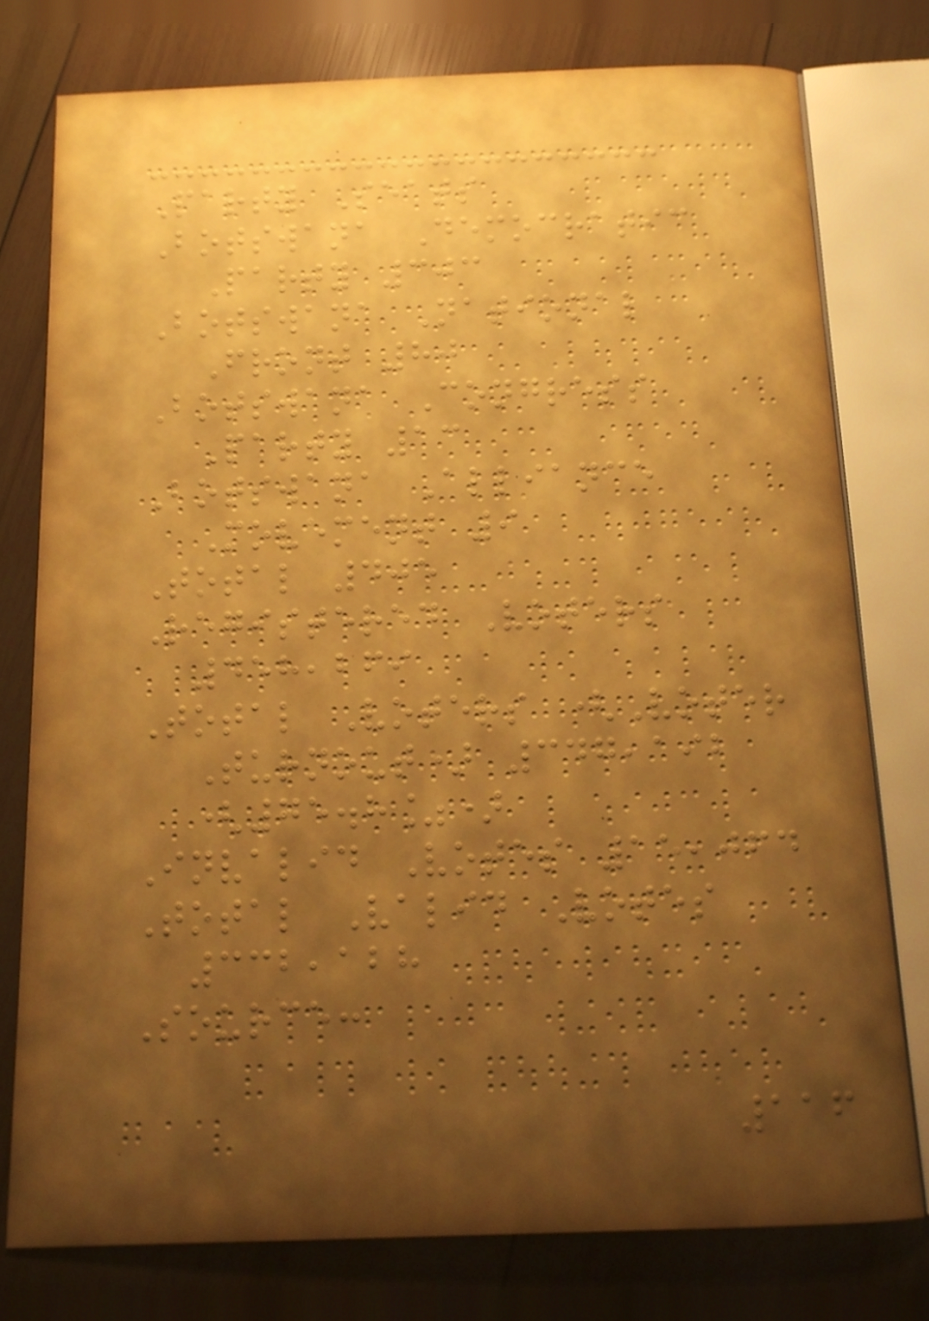Party Seats
Botswana Democratic
Party 303
Botswana National
Front 80
Botswana Congress
Party 13
Botswana Alliance
Movement 9
Total 405
Registered Voters
458,269
Total Voters (Voter
Turnout) 347,192
(75.8%)
Invalid Votes 15,064
Total Valid Votes
332,128
Source:
116
